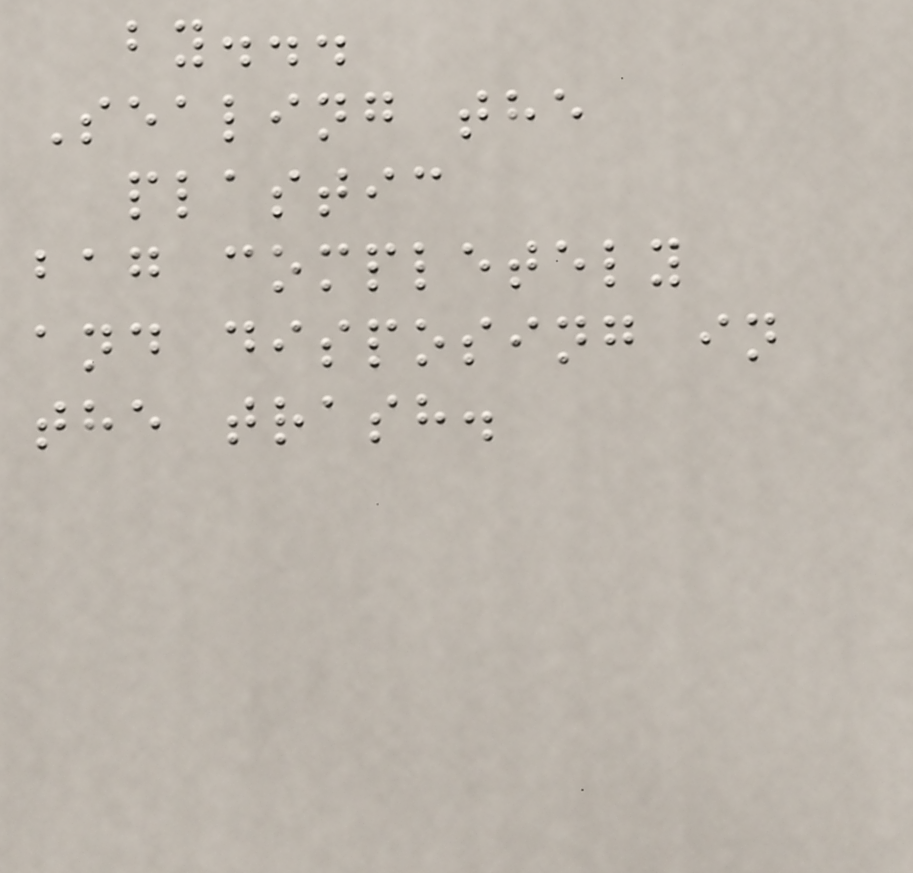by...
Sealing the
plastic
bag completely
and disposing in
the trash.
